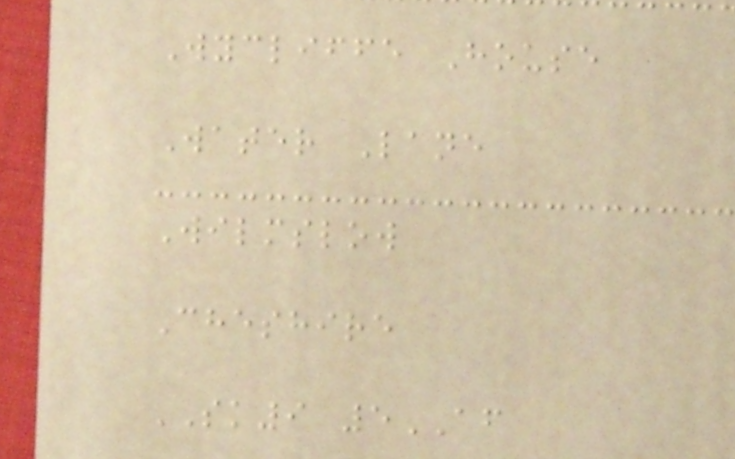Wycliffe House
Water Lane
Wilmslow
Cheshire
SK9 5AF
